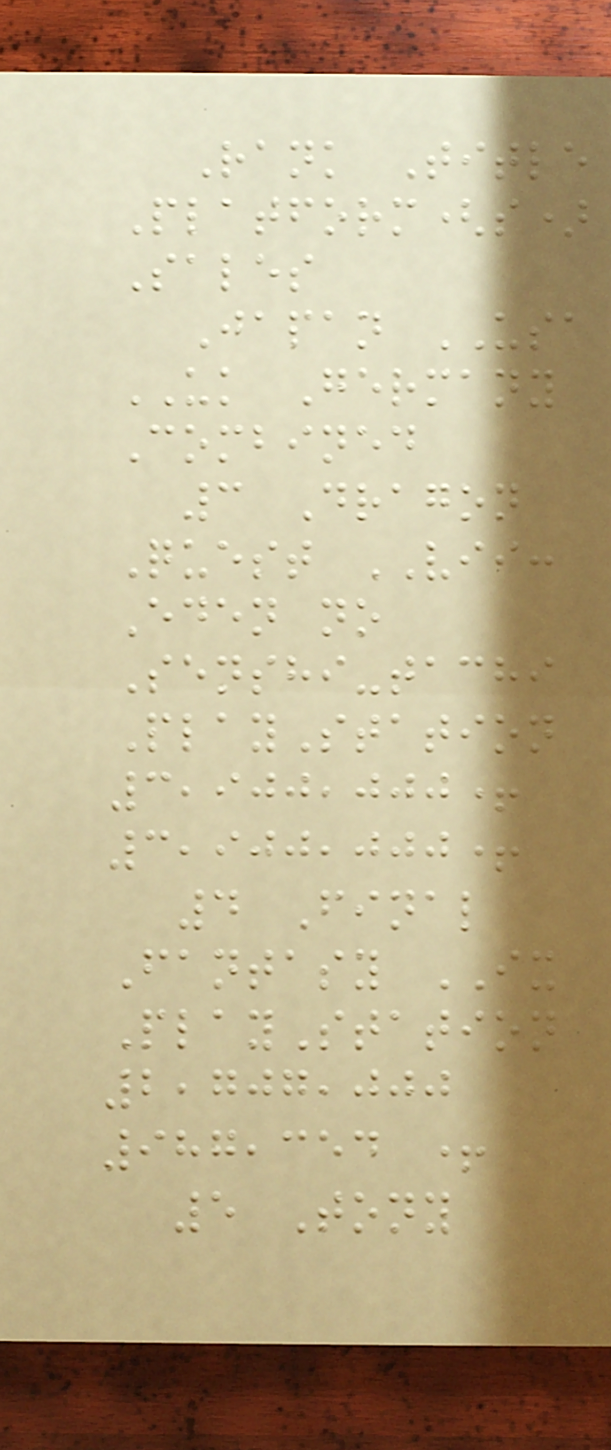Rank Title
Platform(s)
Sales
Japan USA
UK Germany
Combined
3 Dragon
Quest VII:
Eden no
Senshi-tachi
PlayStation
3,900,000+
3,900,000+
4 Final
Fantasy IX
PlayStation
2,707,000
987,354 +
5 Tony
